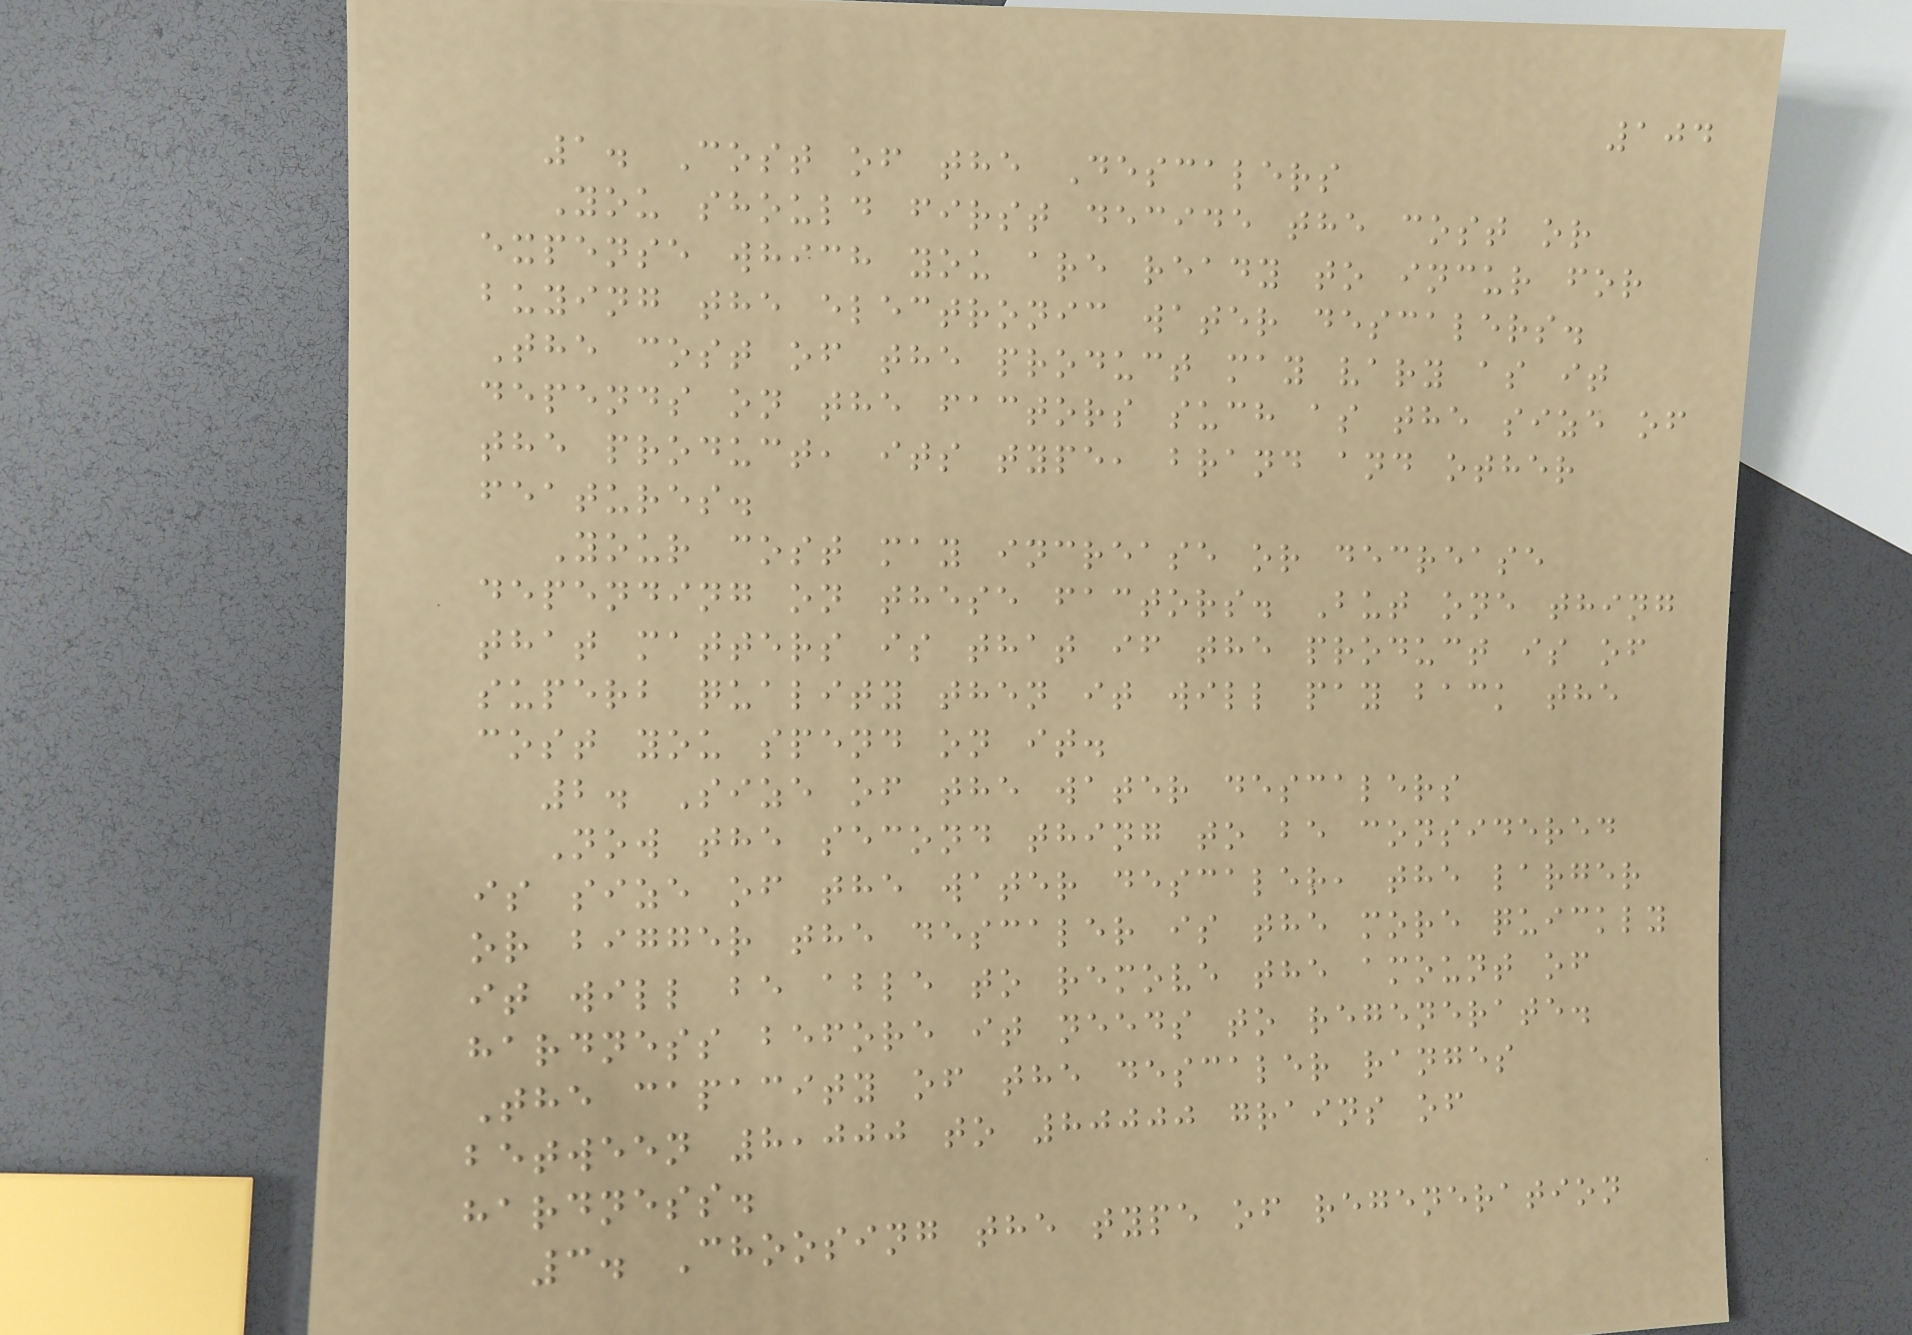104
1. Cost of the Descalers
You should first decide the cost or
expense which you are ready to incur for
buying the electronic water descalers.
The cost of the product may vary as it
depends on the factors such as the size of
the product, its type, brand and other
features.
Your cost may increase or decrease
depending on these factors. But one thing
that matters is that if the product is of
superb quality then it will pay back the
cost you spend on it.
2. Size of the water descalers
Now the second thing to be considered
is size of the water descaler, the larger
or bigger the descaler is the more quickly
it will be able to remove the amount of
hardness before it needs to regenerate.
The capacity of the descaler ranges
between 8,000 to 80000 grains of
hardness.
3. Choosing the type of regeneration
